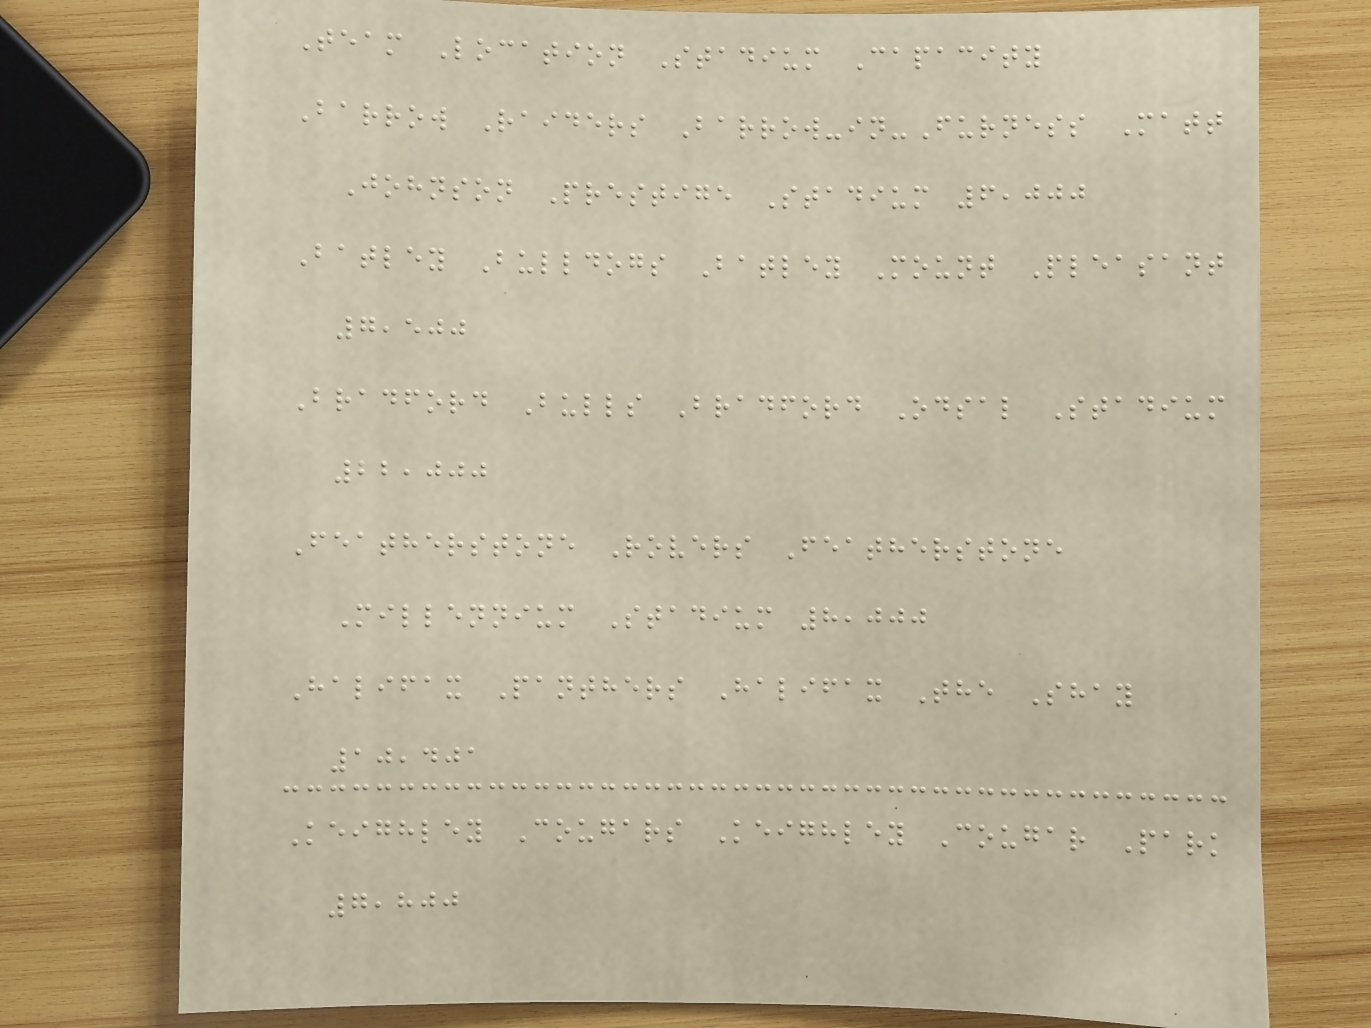Team Location Stadium Capacity
Barrow Raiders Barrow-in-Furness Matt
Johnson Prestige Stadium 6,000
Batley Bulldogs Batley Mount Pleasant
7,500
Bradford Bulls Bradford Odsal Stadium
22,000
Featherstone Rovers Featherstone
Millennium Stadium 8,000
Halifax Panthers Halifax The Shay
10,401
Keighley Cougars Keighley Cougar Park
7,800
